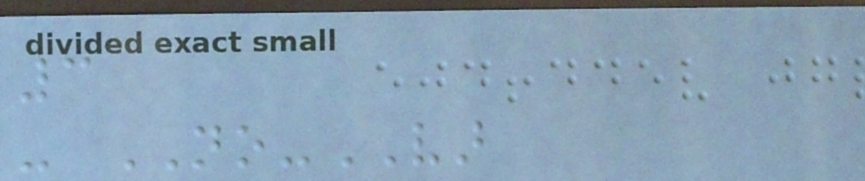3
- NO-VAR
